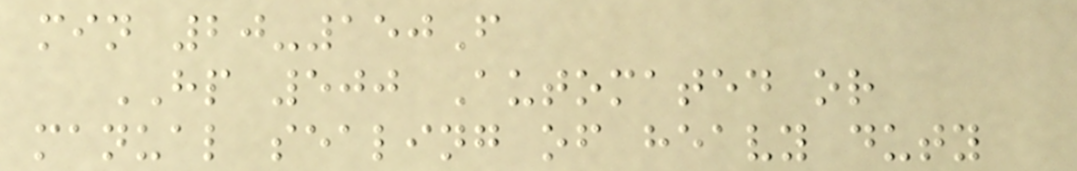min 20-150F
HP 500 Automated or
manual sealing of heavy duty
